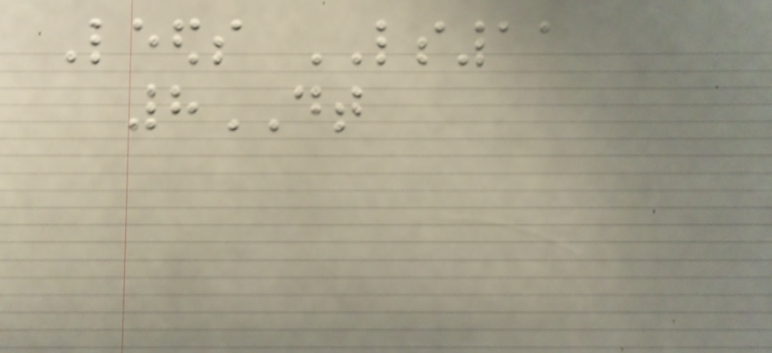Leeds LS11
8DT
